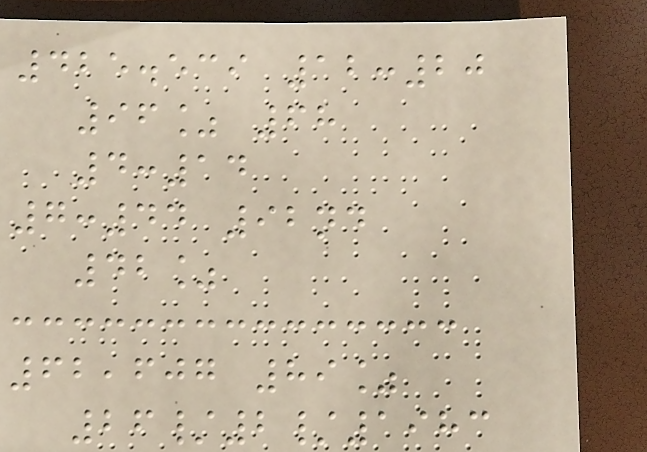425.539 12:20
96% 68
4:14
7:44 92nd
42%
62,607 89%
26/2/1983
